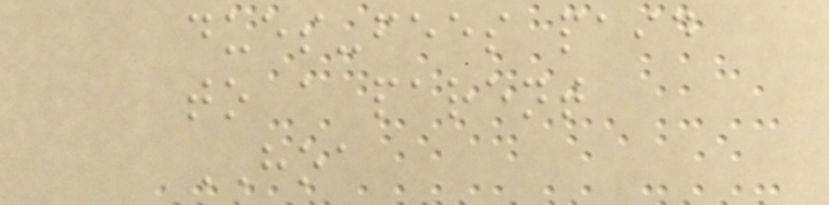dues-fees paid
to a parent
HOA
